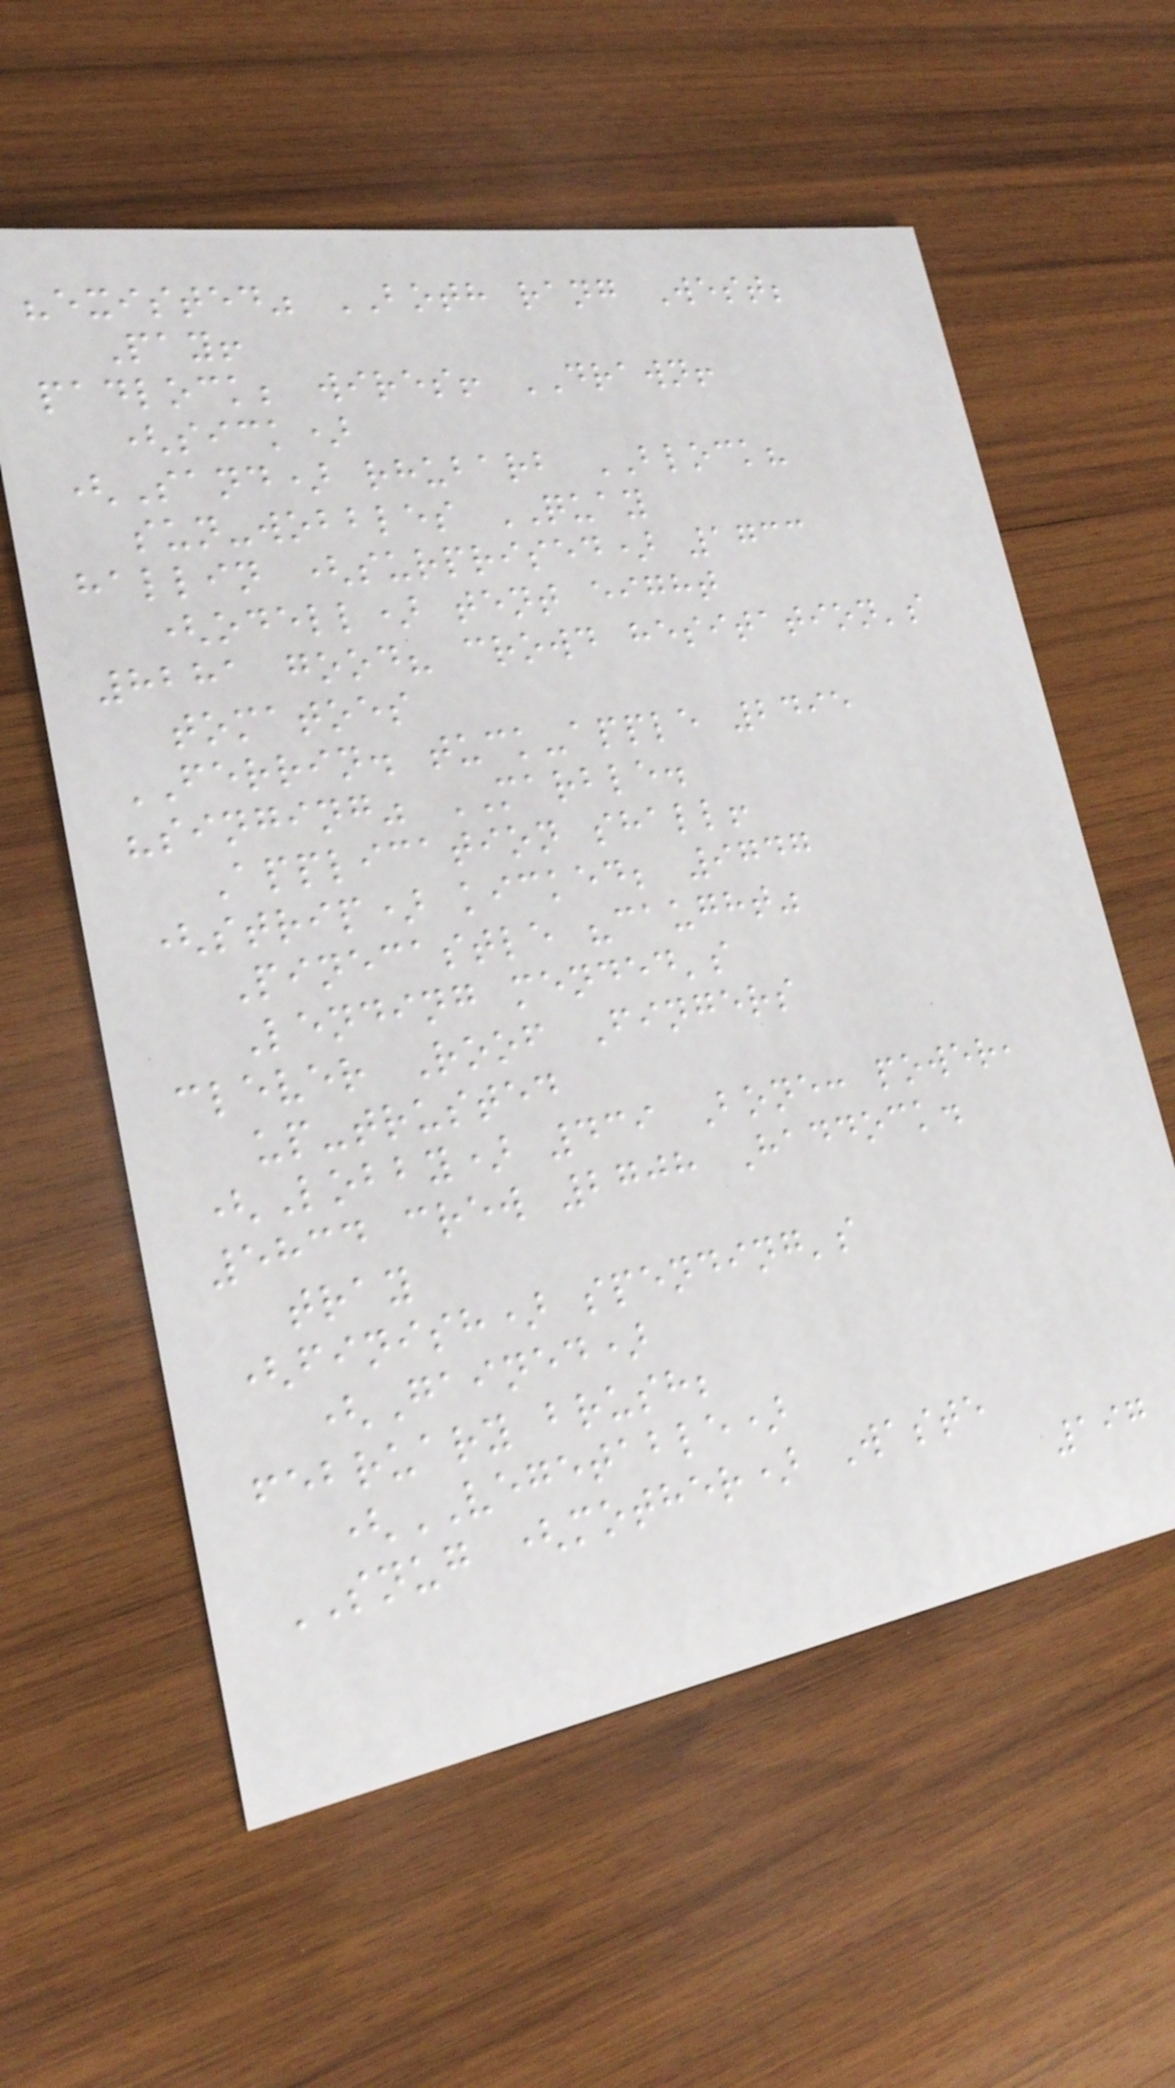"existed" BOTH rang West;
Pay!
padlock; wires! DRAWN!
(sick)
(Sand) rhubarb BLOCK?
sun-wobbles QUAY
hallin (surprised) 1733
(odell) tent eight
8281 good? crowd hesitation's
tomatoes
FERRIN. tuck-apple 2495
"singing" MARBLE.
Application shall!
(strip) kicked; 9747
Pinecastle "caught"
Lending mended's
clever Roof Fingers
up-trusted
(Lobby) 439 Bone: power,
5834 crew 2708 Haddock.
tray
(finish) spending's
(Gained)
february brush;
(VEGETABLE)
SNUG (mother) Waste
197
